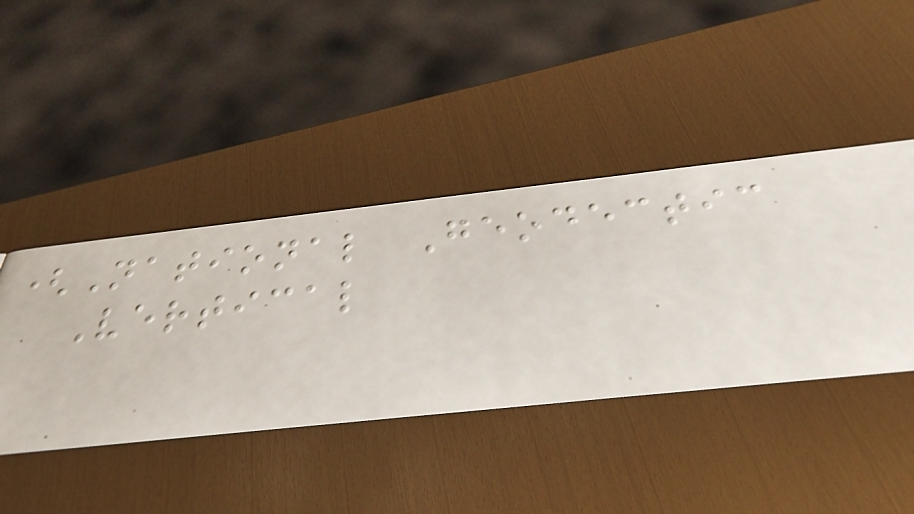(National Geodectic
Vertical
